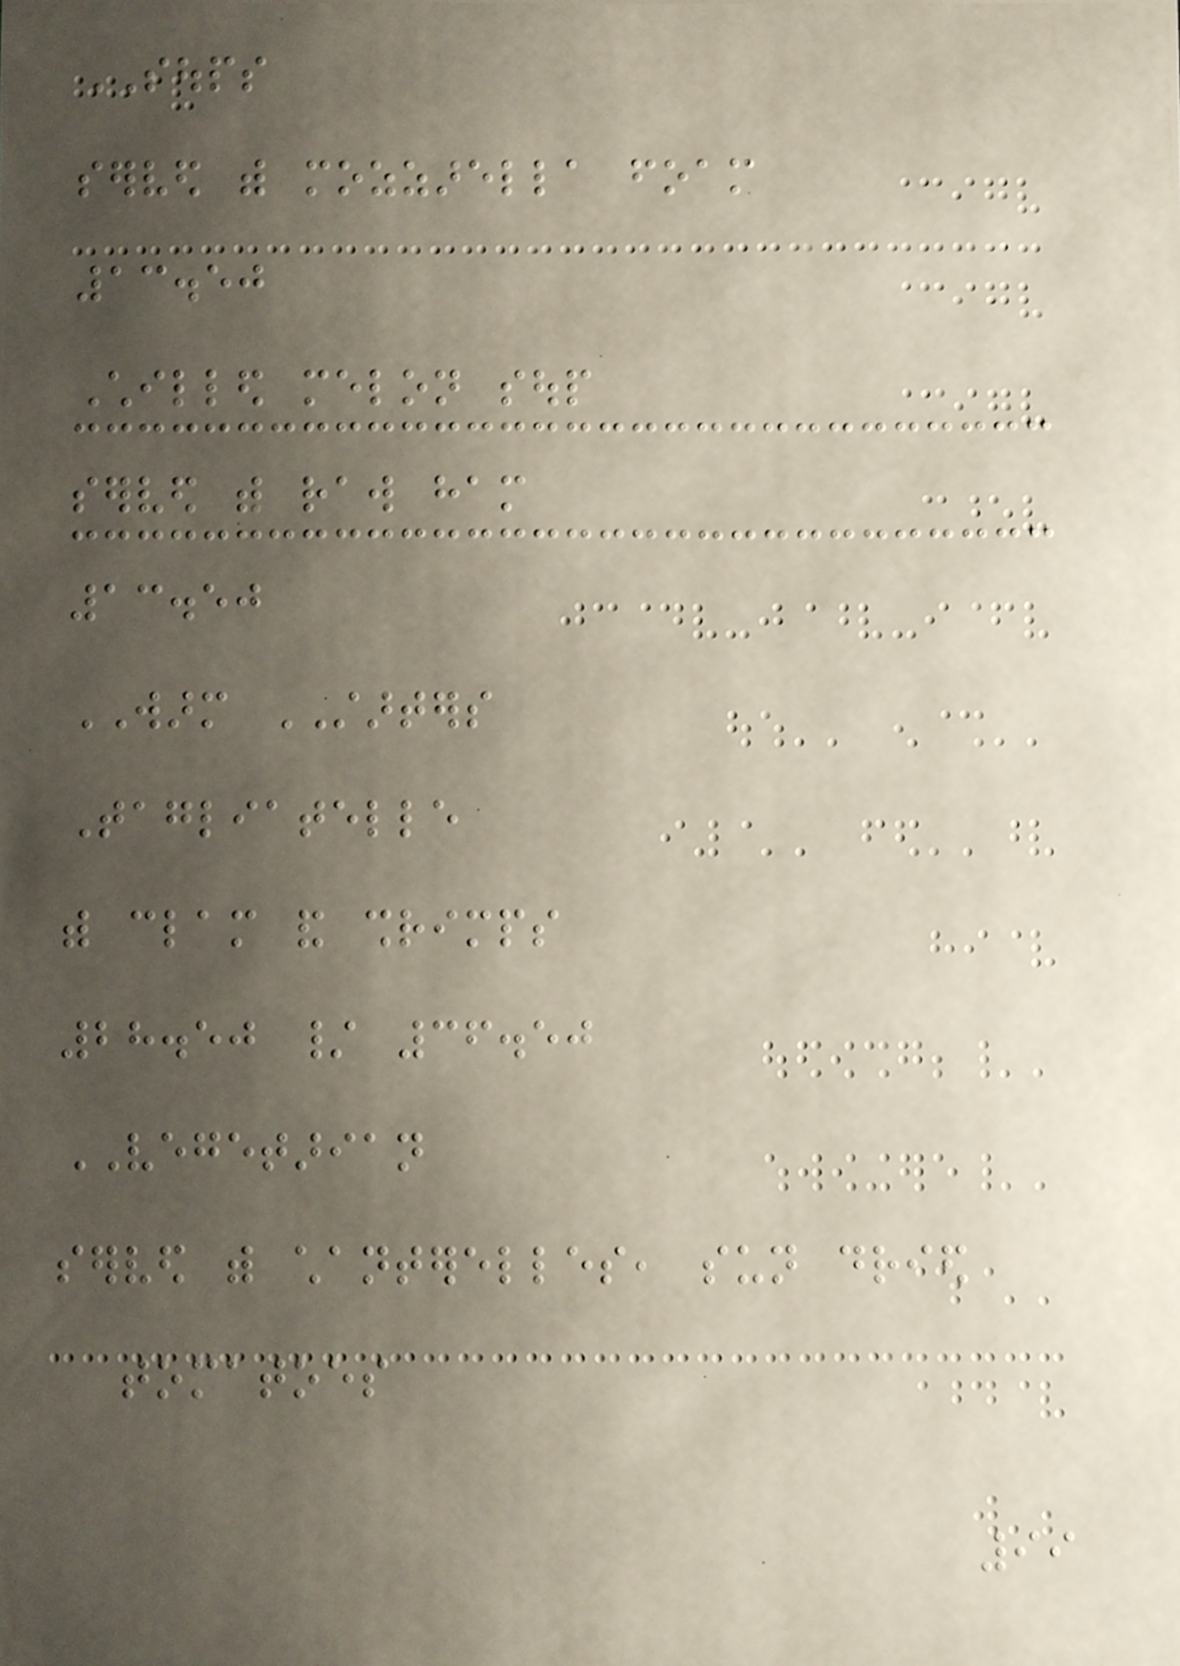SOUPS
served with mozzarella foam
13.50
Chilled melon soup
served with raw ham
13.50
WARM STARTERS
Tagliatelle
with clam and shrimps
28.50 / 36.50
VEGETARIAN
served with chanterelles, sun dried
tomatoes
99
